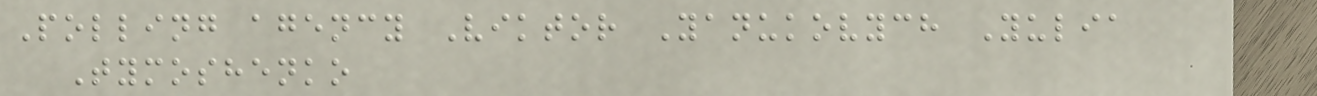Polling agency Viktor Yanukovych Yulia
Tymoshenko
